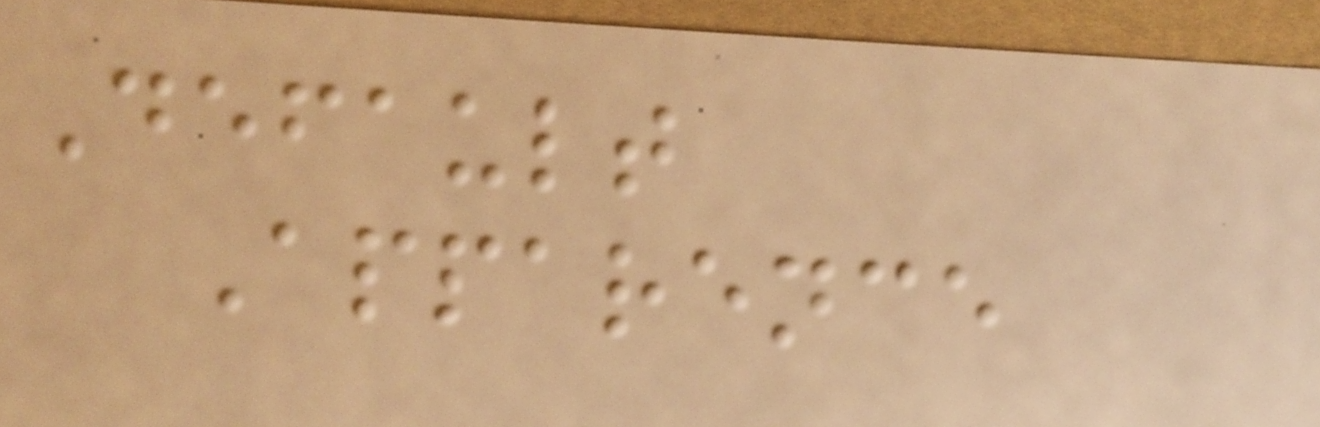Default
Apparence
